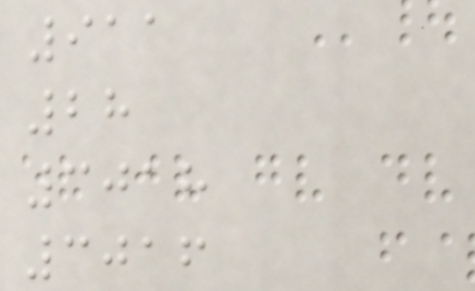911
28
3018
3016
